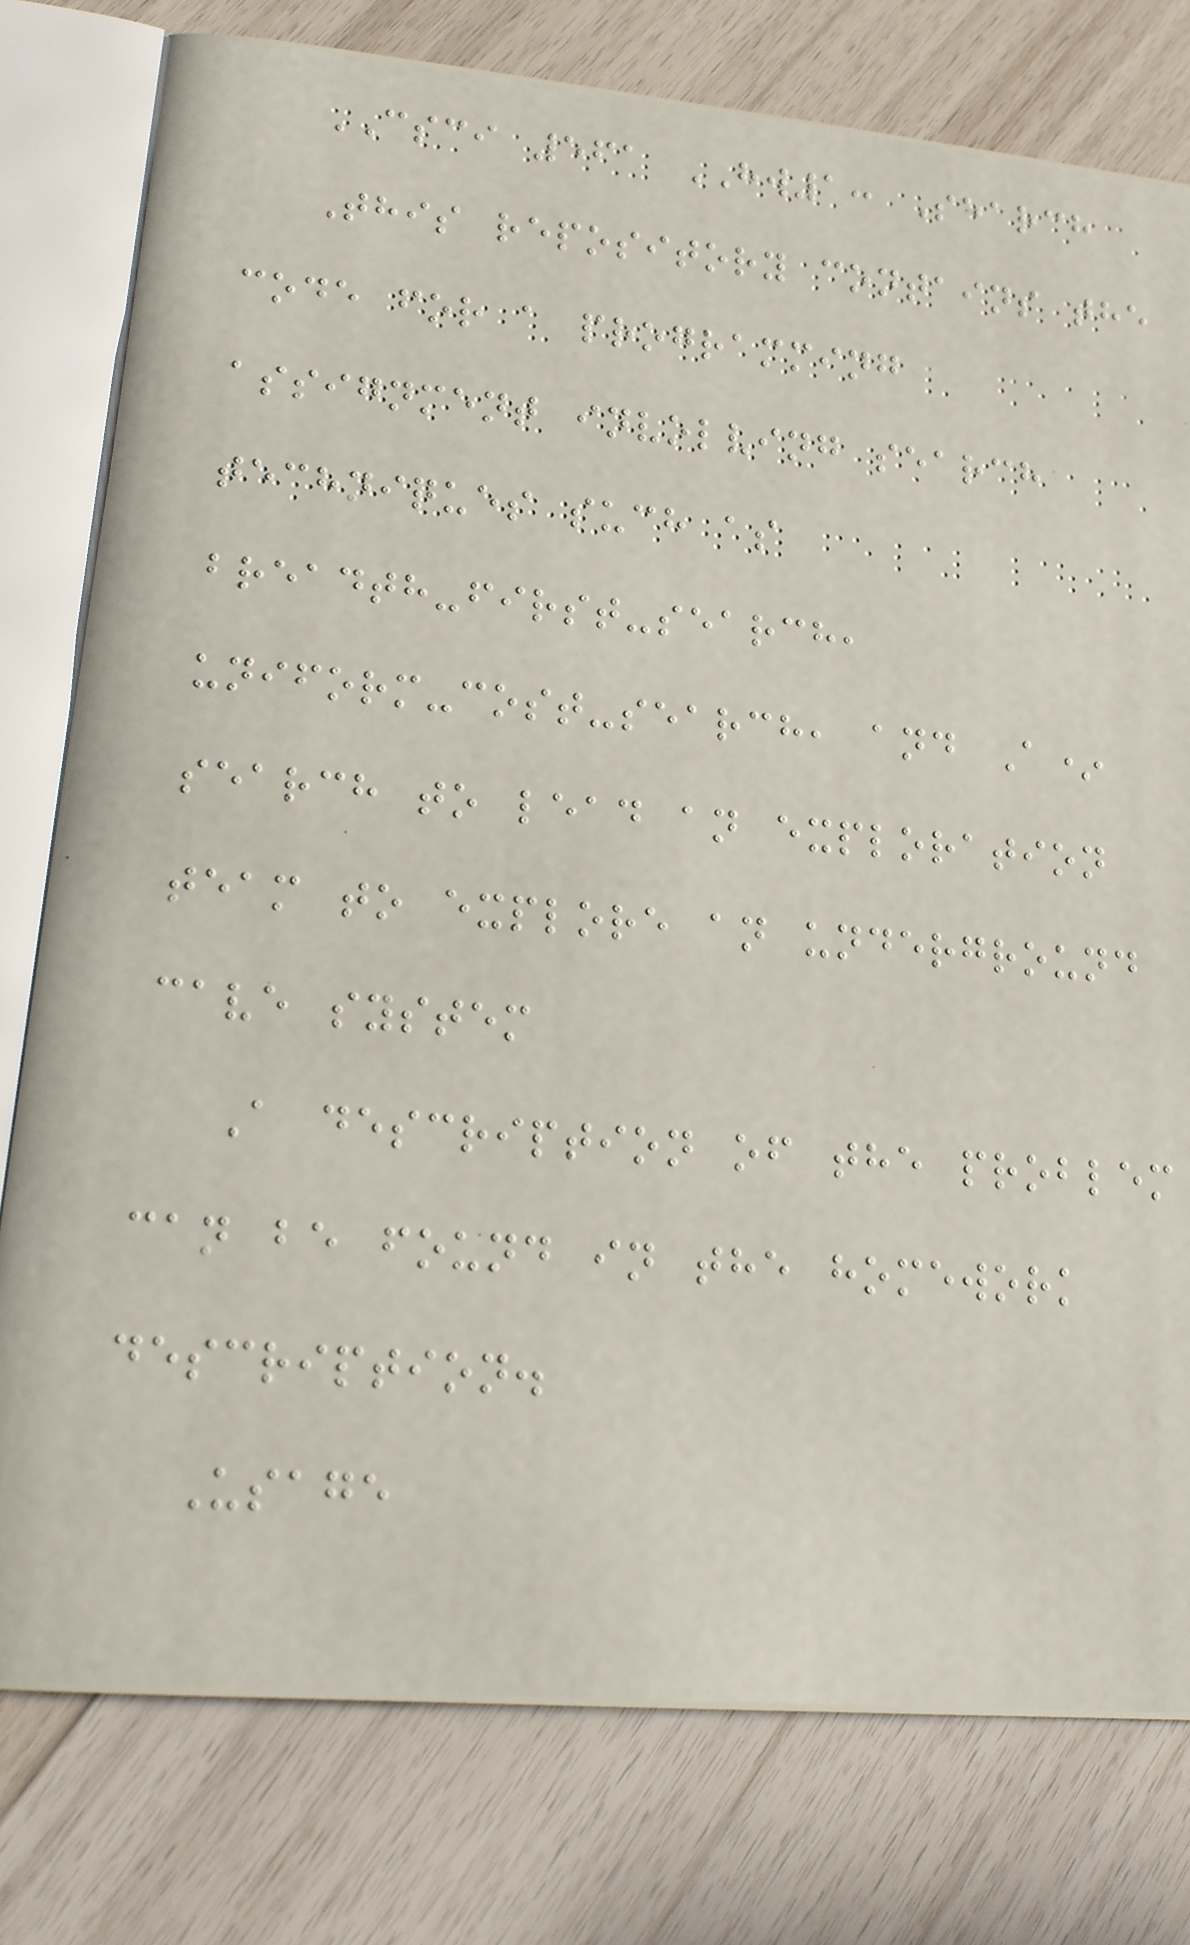CSCI 561 HW1: Search
This repository contains the
code for a programming
assignment involving search
techniques such as
breadth-first-search,
uniform-cost-search, and A*
search to lead an exploration
team to explore an underground
cave system
A description of the problem
can be found in the homework
description.
Usage
